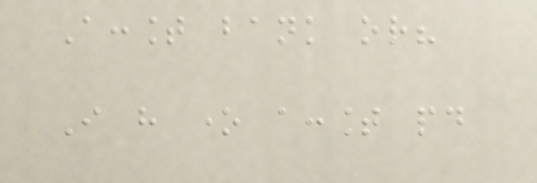Account bank or?
I have one account paid
